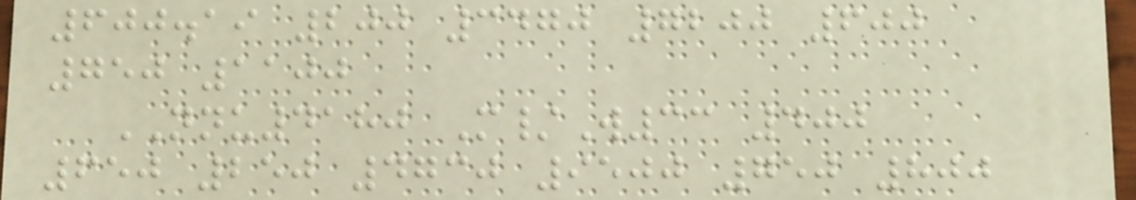600.19 200 3470 7200 600
750 1100
NNU4180 M/W33 400
650 250 4730 9500 750 800
